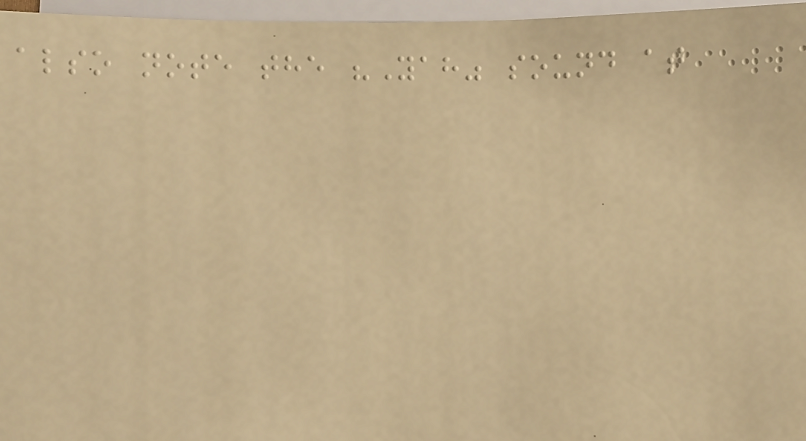also note the "Yah" sound at
